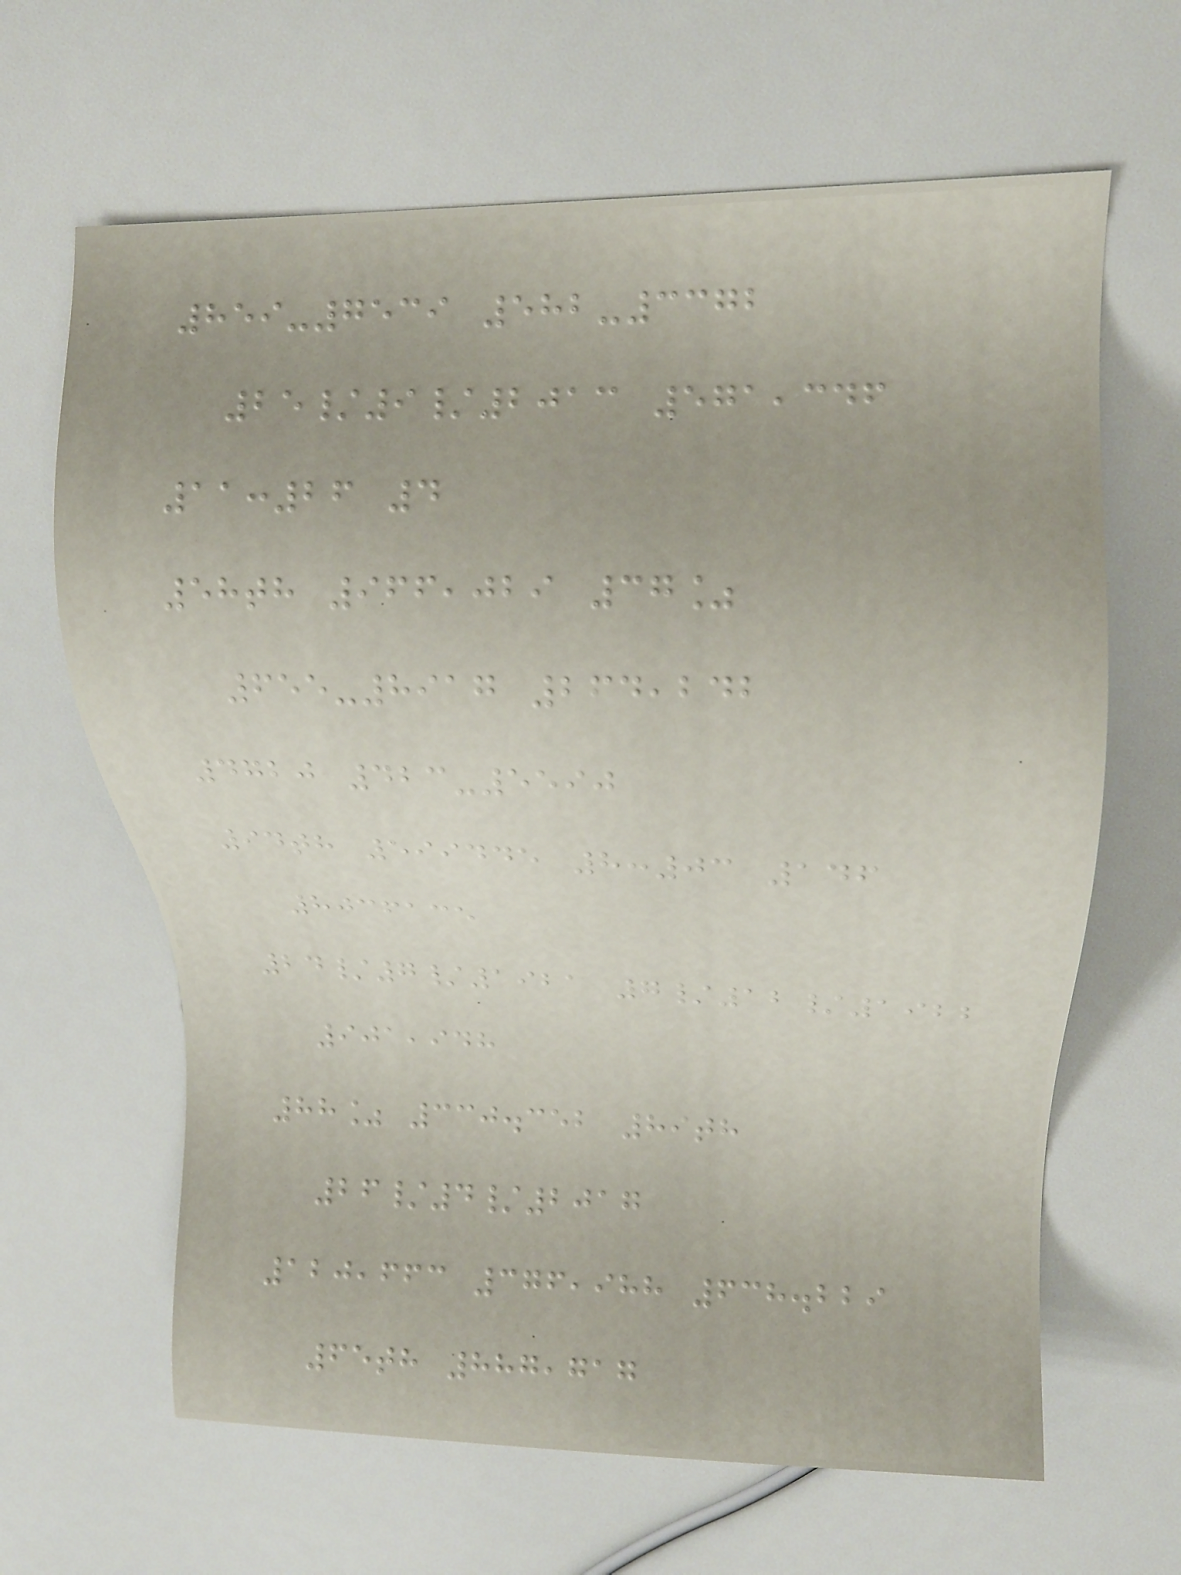859-7539 582-3372
25/9/2013 571,346
11:26 4
58th 966,029 37%
655-8917 264,242
4720 423-5590
94th 599445 8:03 146
8036135
24/7/1921 7/12/1922
901,948
88% 330.352 89th
26/4/2017
120,663 376,988 638.229
65th 887,717
